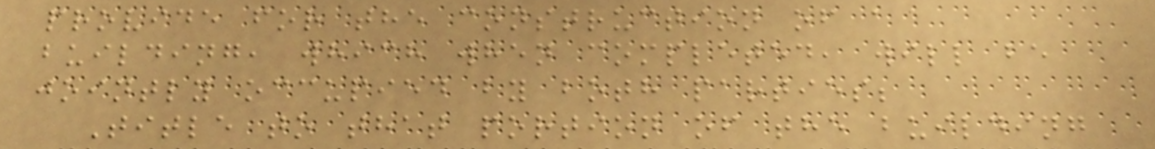provide for the construction of a
building, which when completed, will be
jointly occupied by both parties;
Title to that portion of the building
